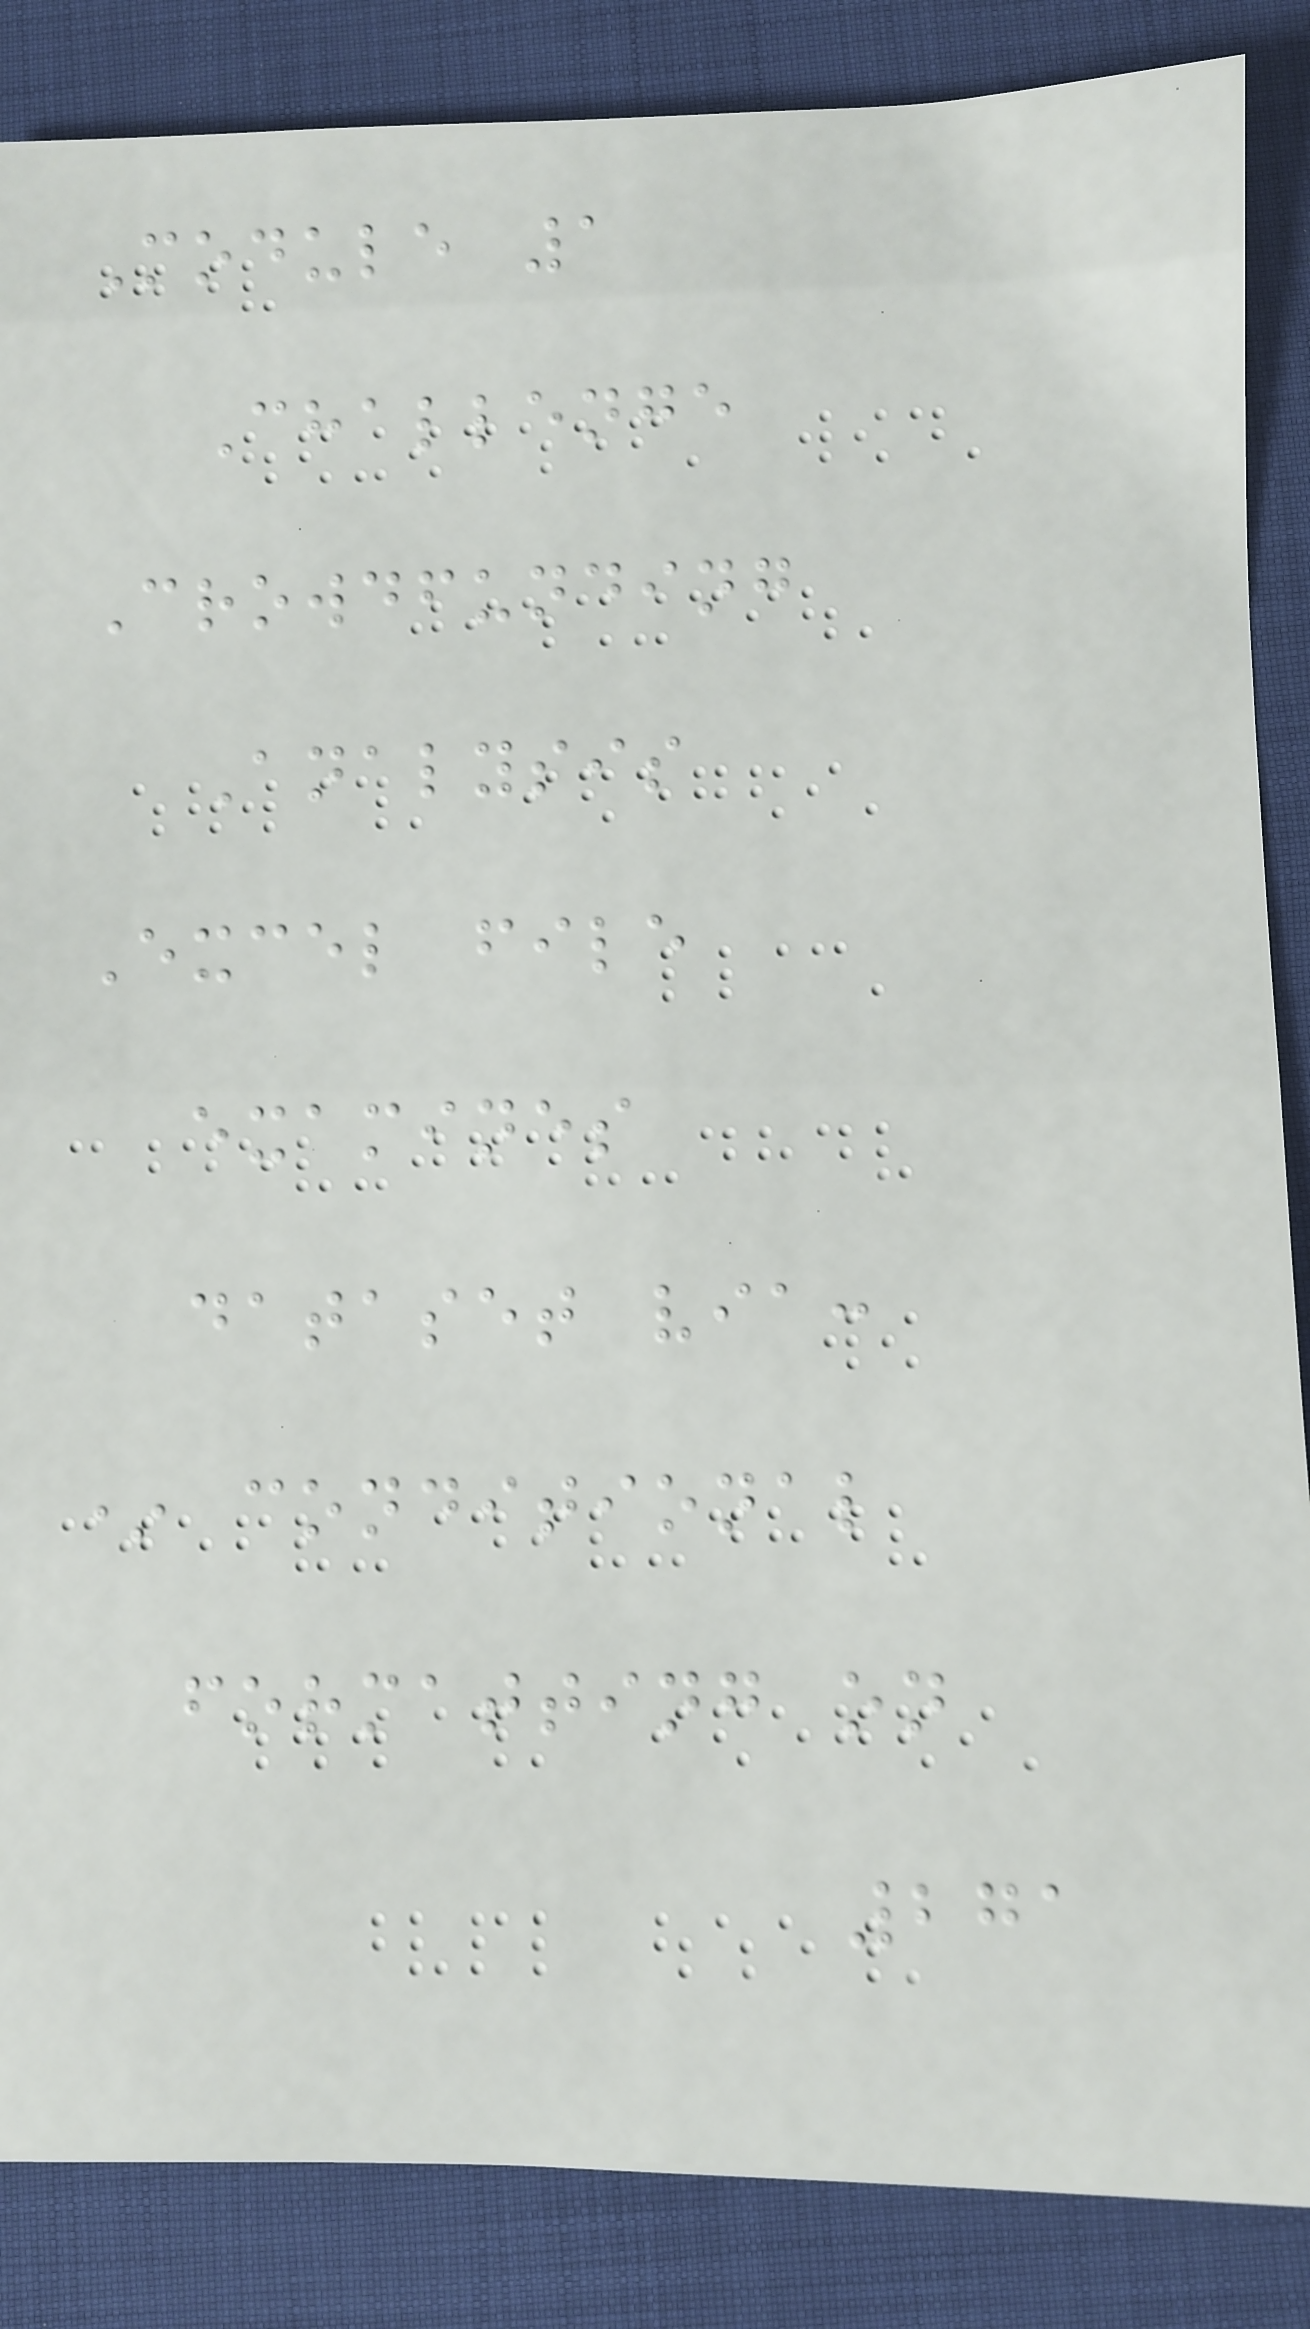Module 1
Challenge
Crowdfunding
Analysis
Excel file
examines
dataset via:
* conditional
formatting on
271
